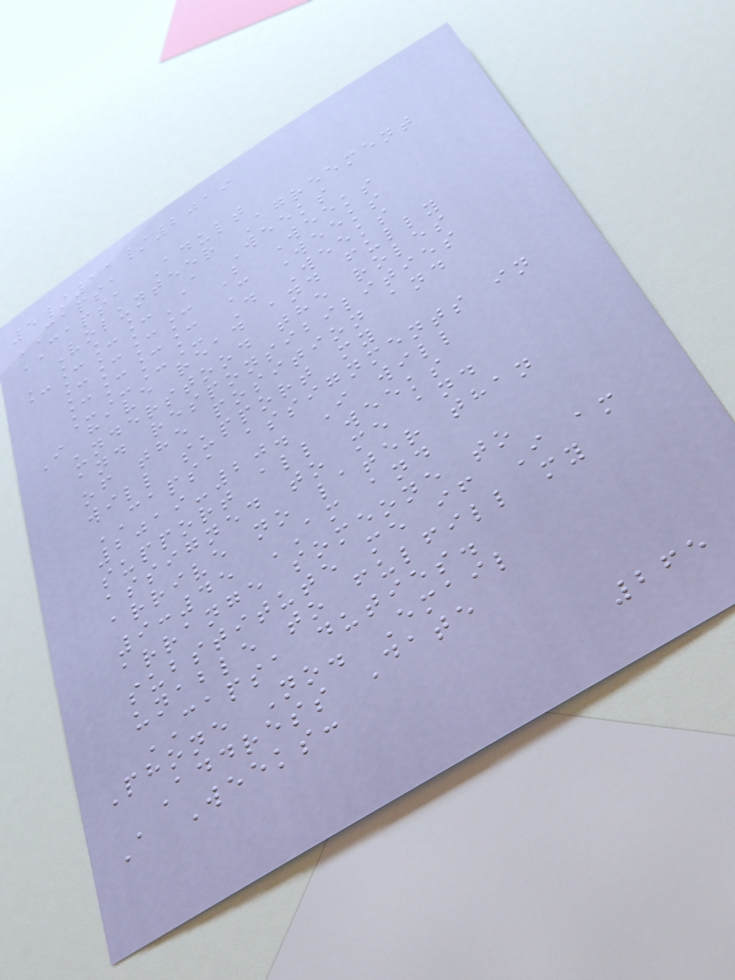5/11/2019
CAPSA
CAPSA Adult
Volunteer Agreement
____ A Weeks
____ B Weeks
____ C Weeks
____ D Weeks
I have read and fully
understood the roles
and responsibilities
of the position and
will support my
CAPSA assignments in
2019-20. I will
support all weeks
assigned to me and
arrive no later than
9:45 AM and
arrange someone to
substitute me if I am
unable to fulfill my
CAPSA duties.
Phone No. Email
Address Date
A Weeks:
265
